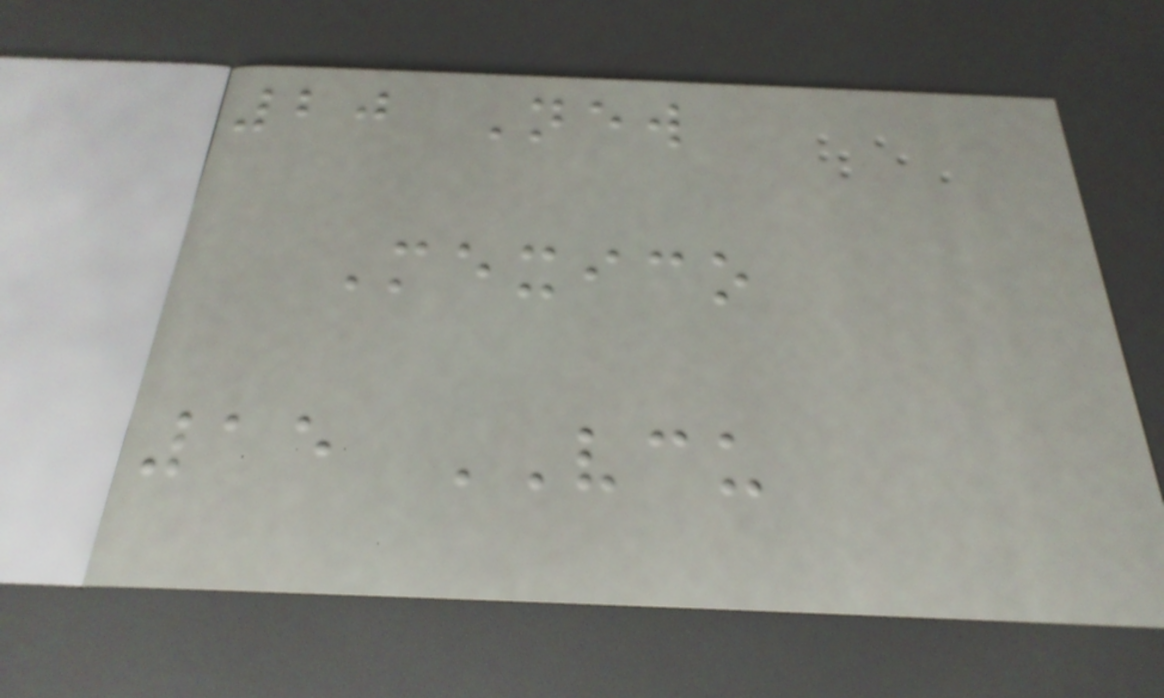20 New
Mexico
15 VCU
